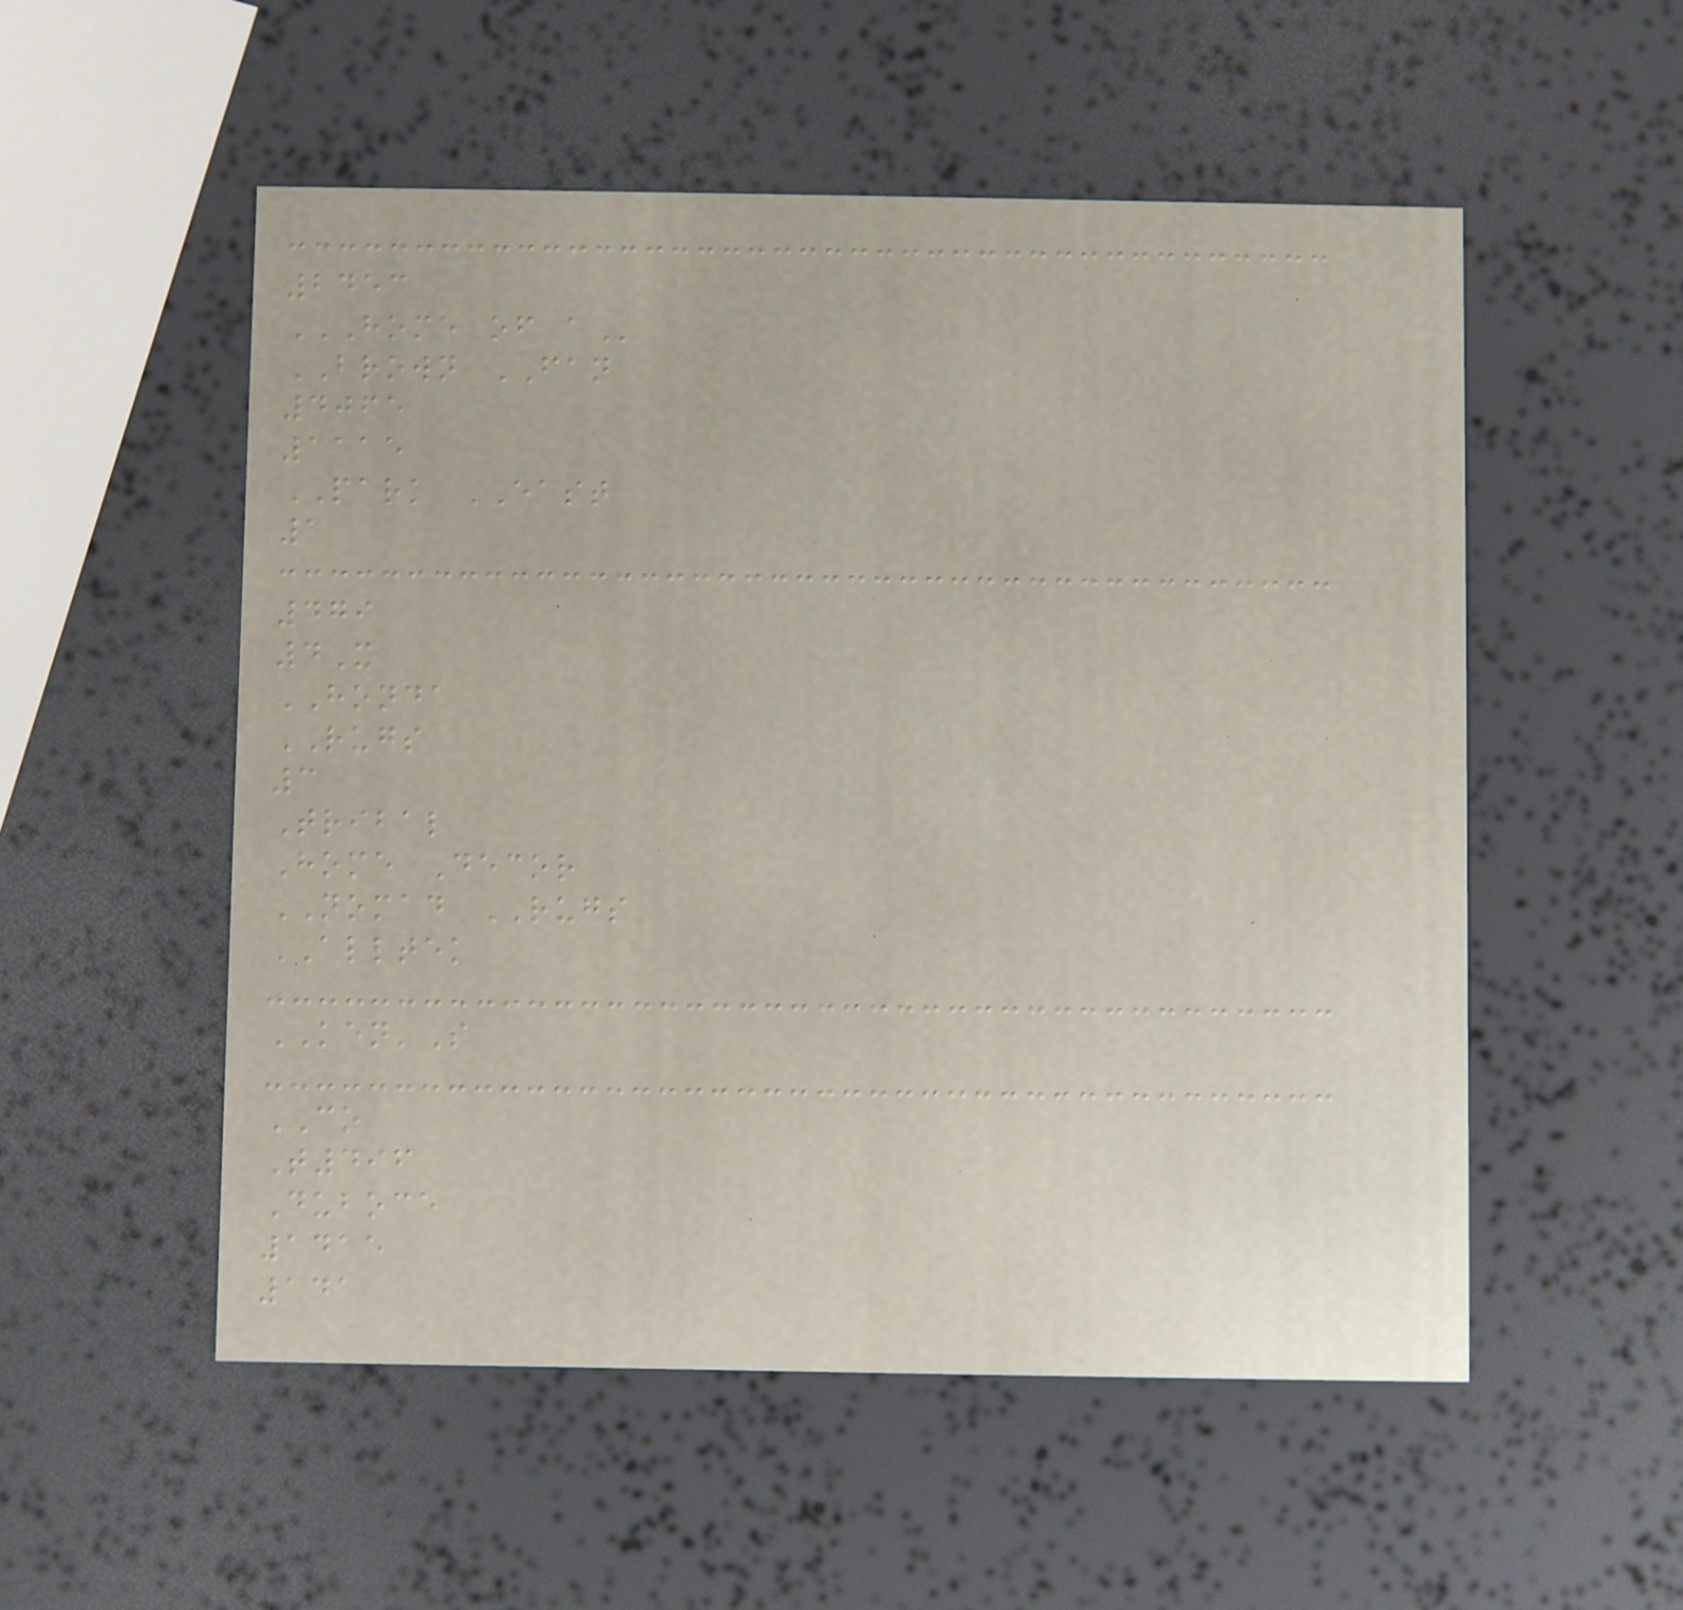2453
HOME OF A
BROWN FAN
4065
1115
PARK EAST
1
479
4X
HONDA
RUGS
3
Tribal
Home Decor
NOMAD RUGS
ALLTEK
KEN'S
CO
T496
Duboce
1415
141
